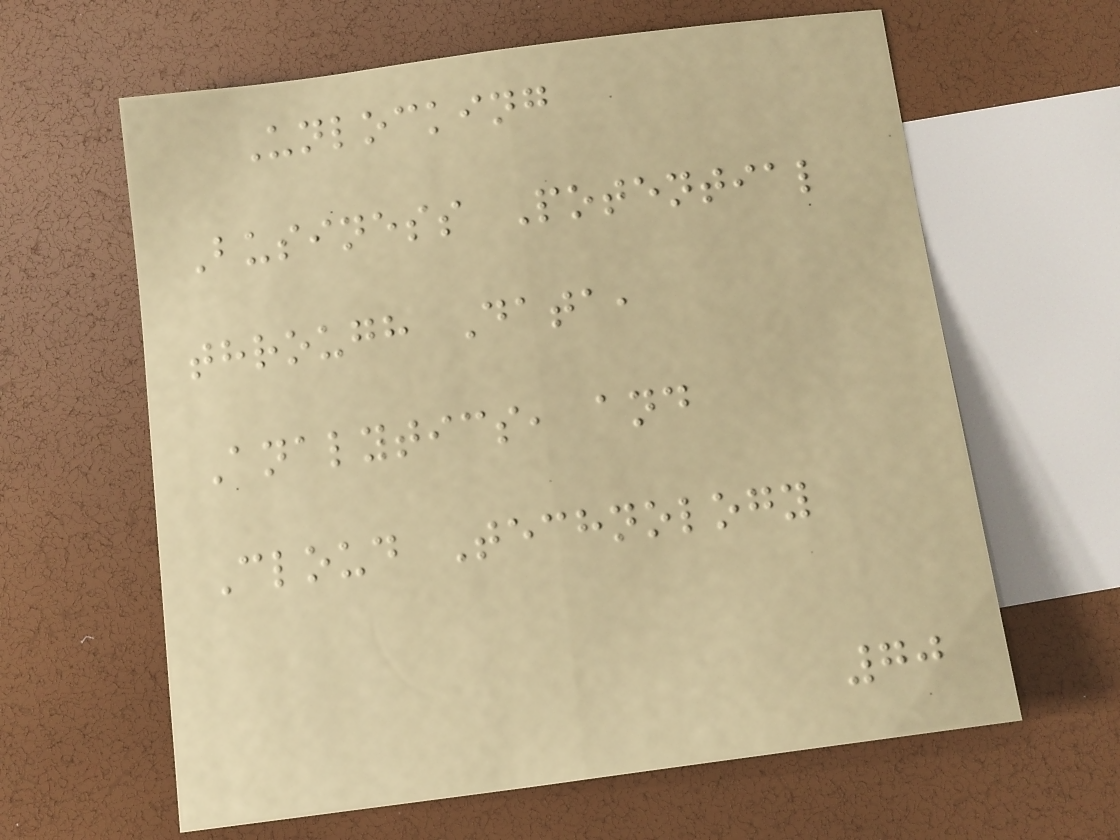Unlocking
Business Potential
through Data,
Analytics, and
Cloud Technology
70
